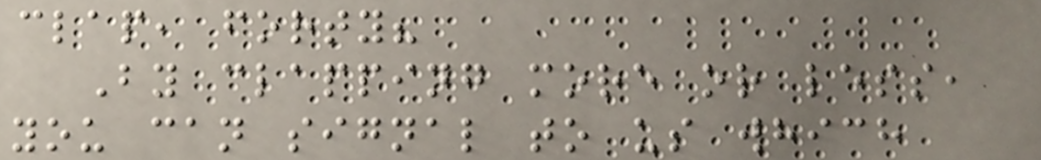clap, forty?
By clapping more or less,
you can signal to us which
